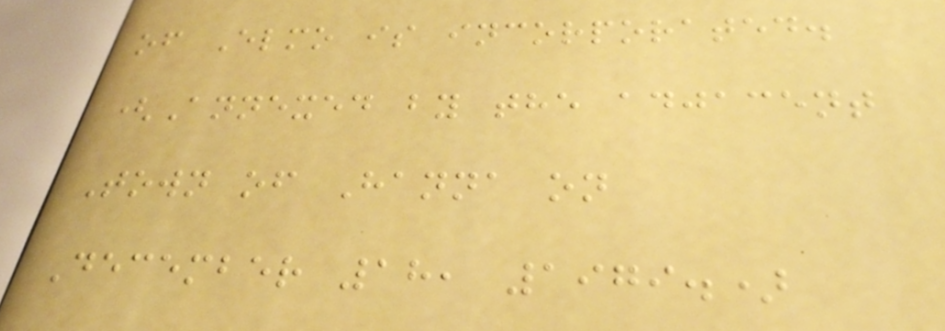of Elmo is incorporated.
(Annexed by the adjacent
Town of Hanna on
December 18, 1979.)
